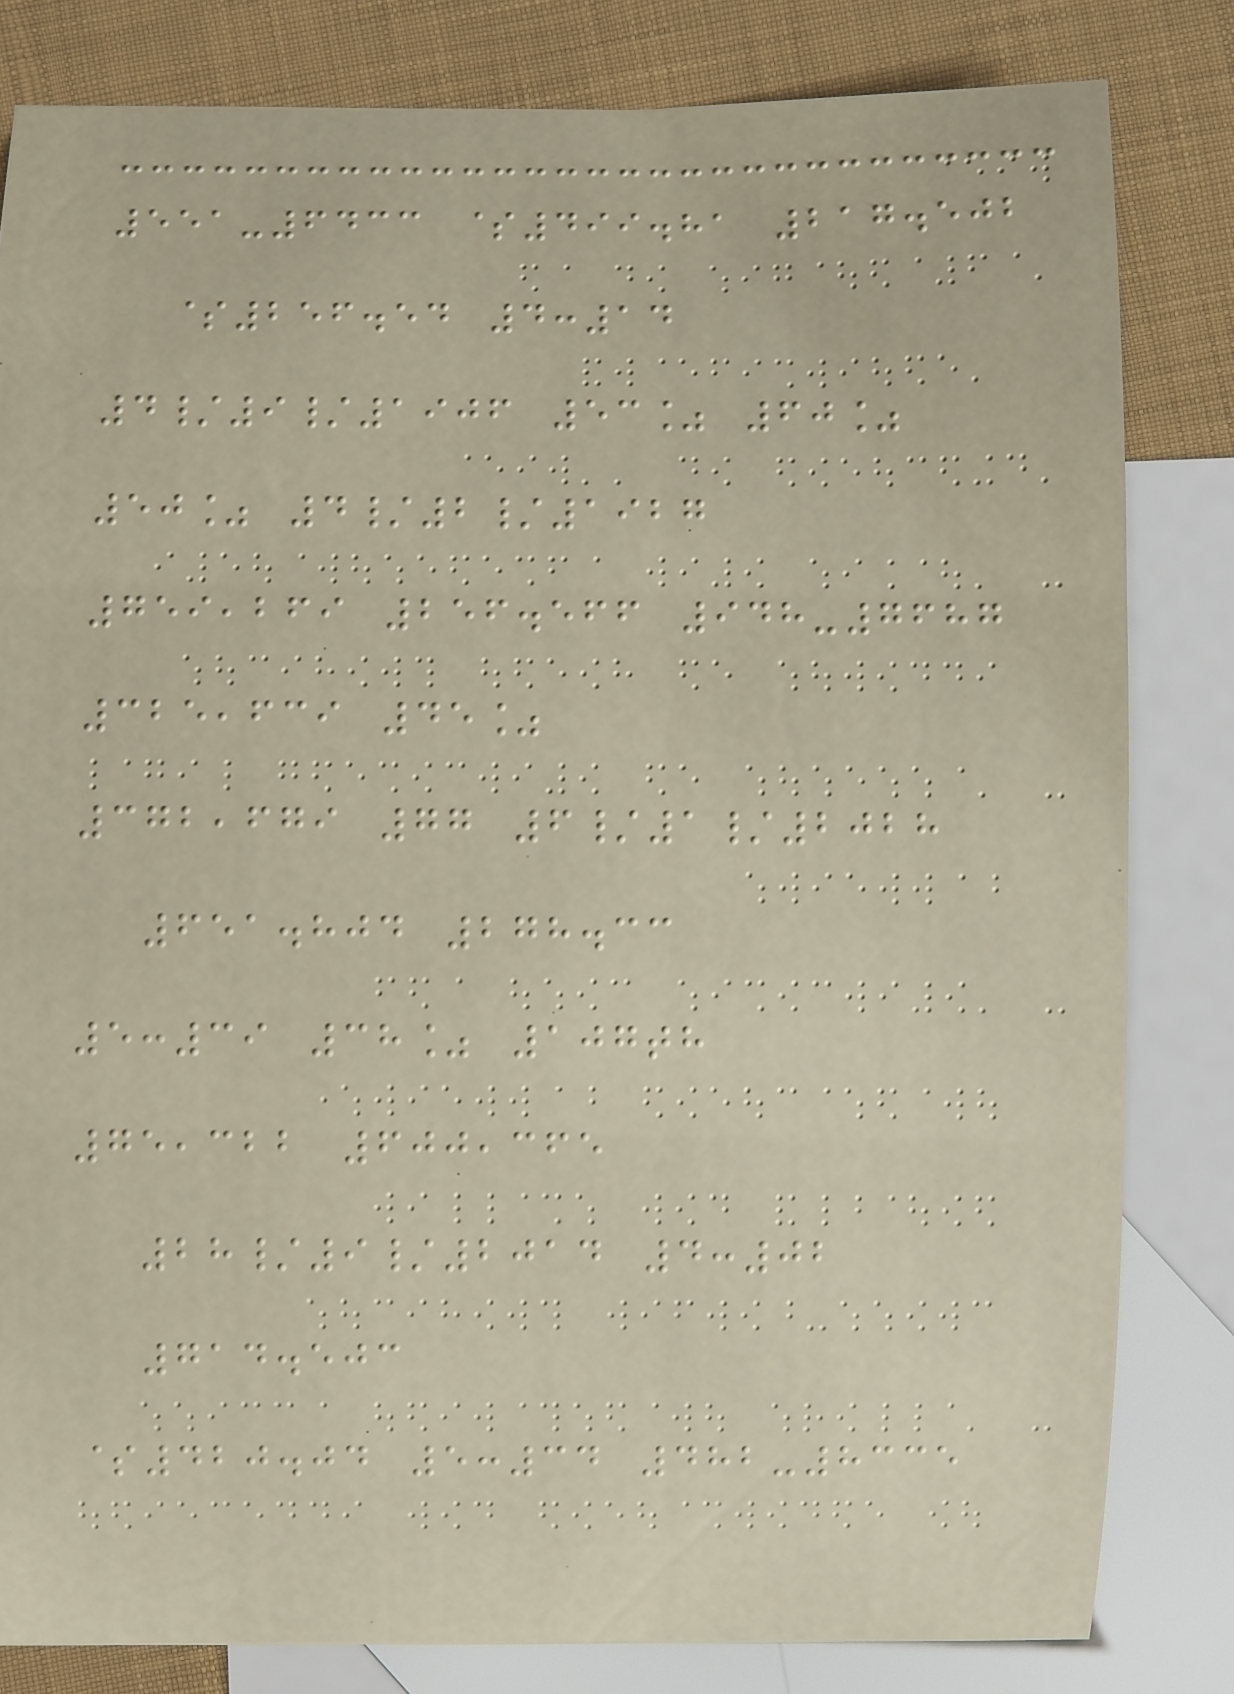551-6433 $499.81 217.502
$256.54 4:14
4/9/1906 53% 60%
50% 4/2/1927
759,269 256.566 948-7687
325,639 45%
372,679 77 6/1/2028
651.804 278.33
5:39 38% 107th
75,322 600,365
28/9/2014 4:02
714.503
$420.04 5:34 482-8335
